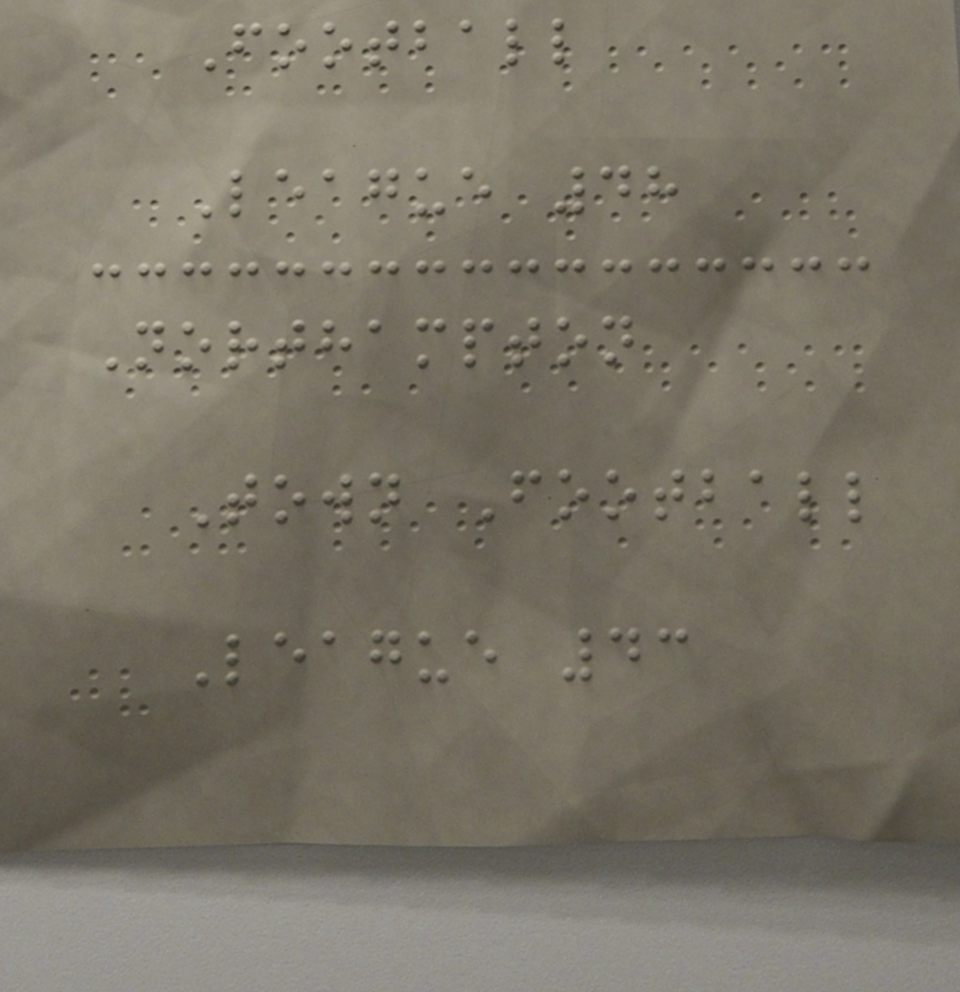Football
League 48
Northampton
Town Football
League 43
